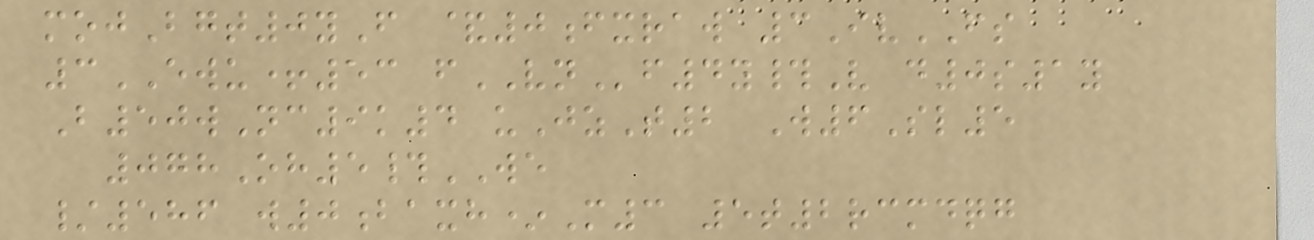mojBgt0yF &0fxraw 3IvFS
3EWU+53 fVNf4y#V d0s1y
B50wNc9k4 uJzT2 W6Sl5
078Oh5#WE
/586 w0baxh*M3 5t2rcmdqg
